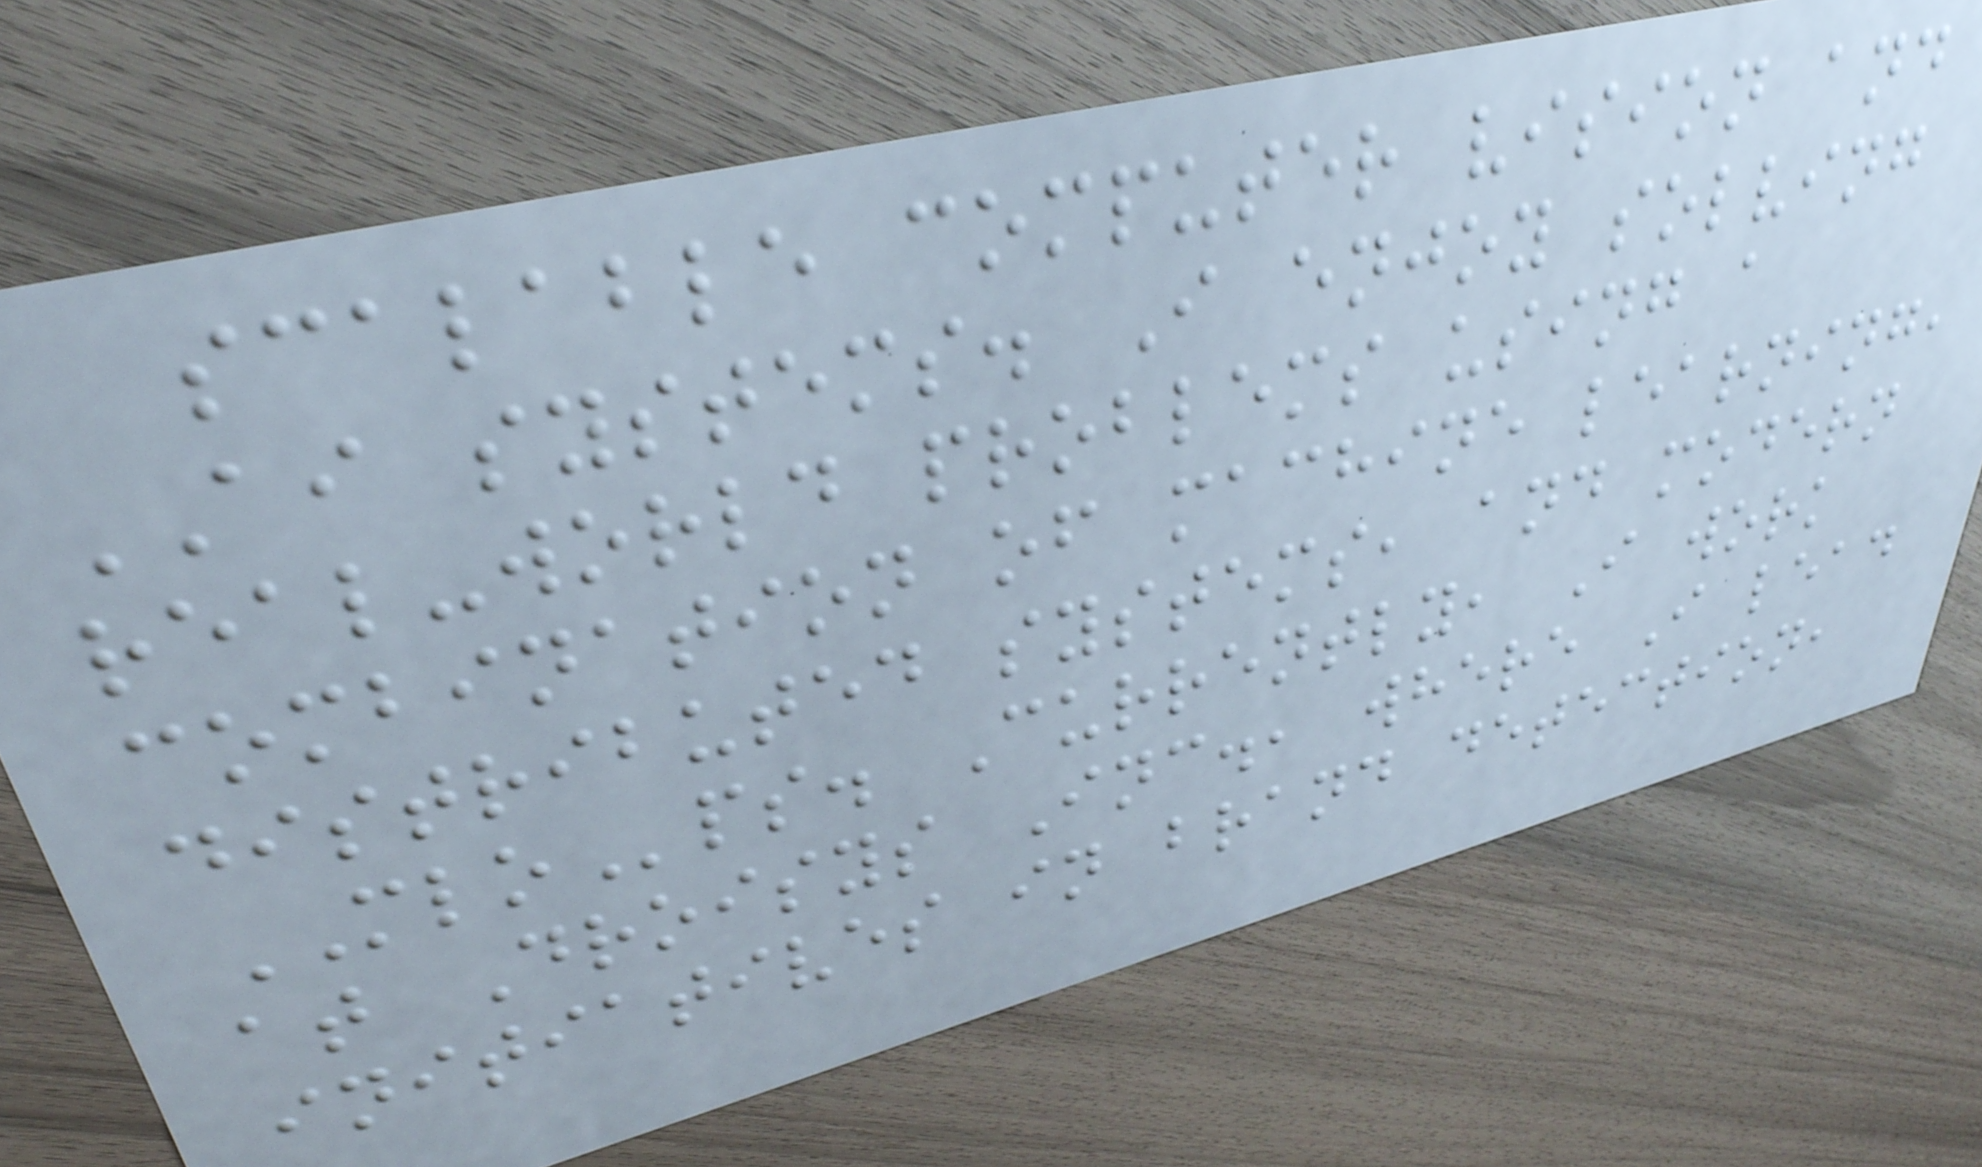scalable computer vision and
AI systems. I enjoy solving
real-world problems using a
combination of machine learning,
distributed systems, and modern
MLOps. Currently, I work
at Droisys Inc., where I lead
initiatives in brand detection,
